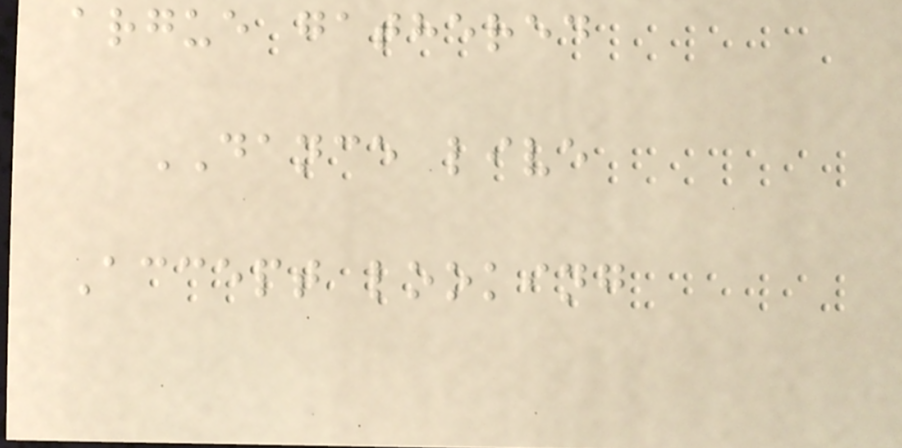argue gathered
DANCE live
Accept looking
